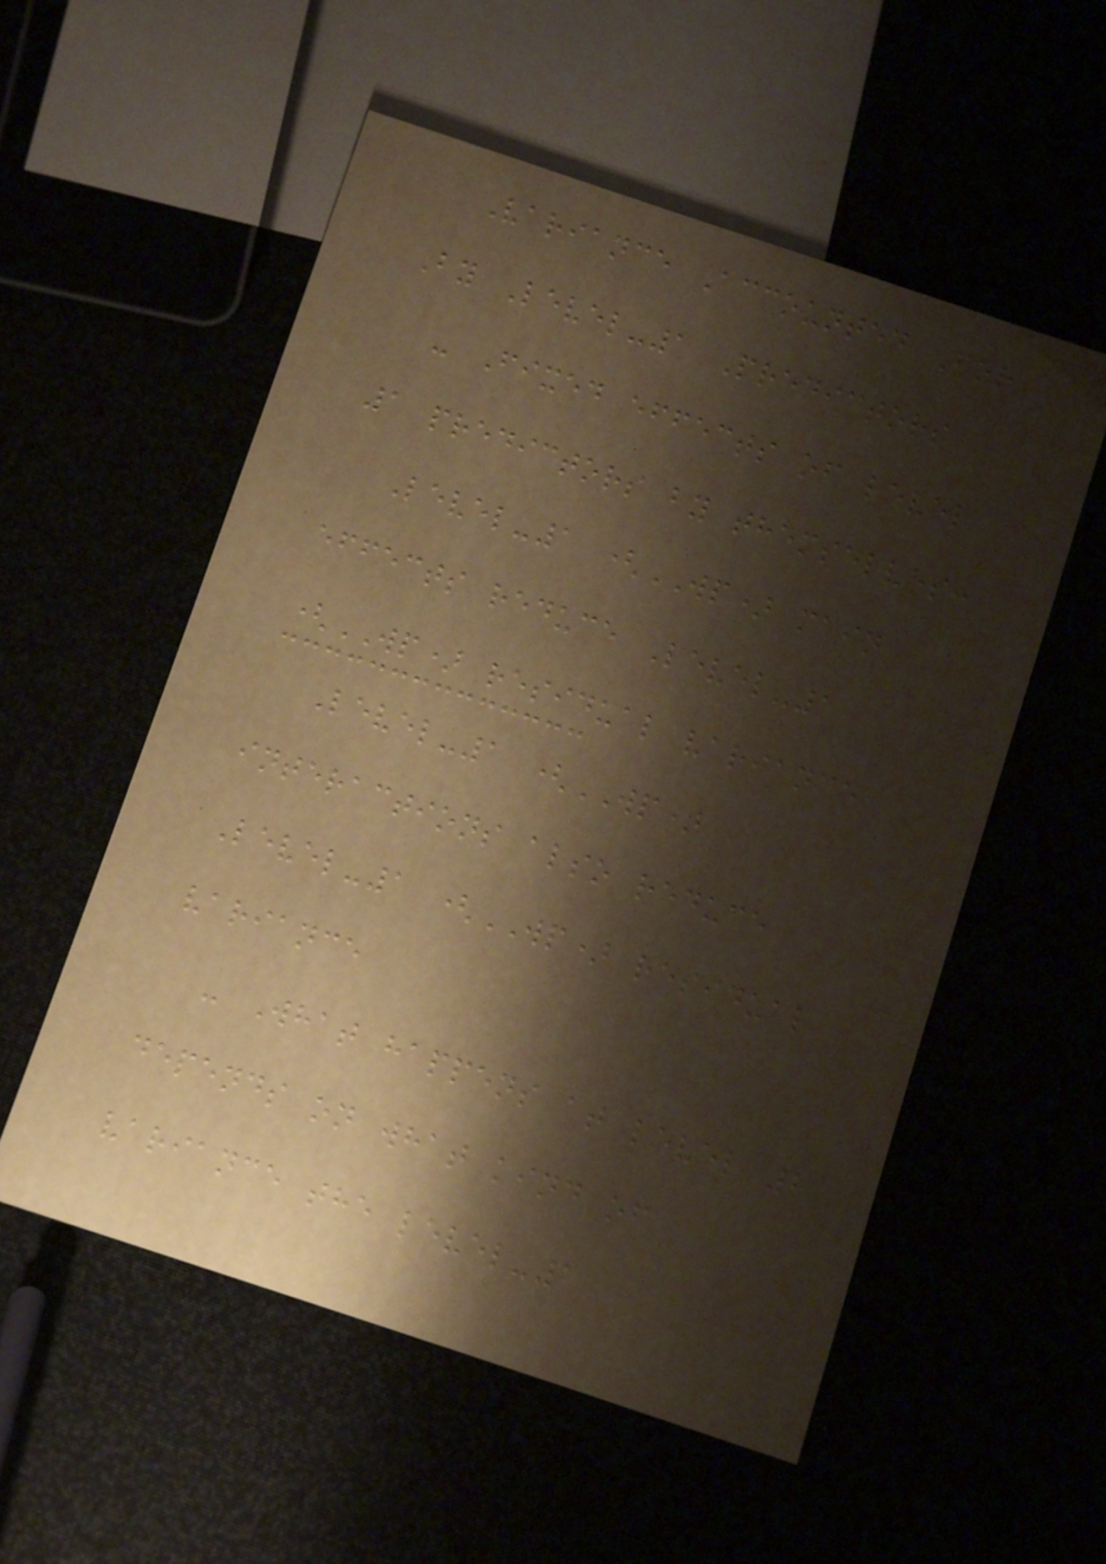Variance Accounted For
By Level-1 Predictors
- Fixed effects of level
1 predictors by themselves:
Level-1 (WP) main
effects reduce Level-1
(WP) residual variance
Level-1 (WP)
interactions also reduce
Level-1 (WP) residual
variance
- What happens at level 2
depends on what kind of
variance the level-1
